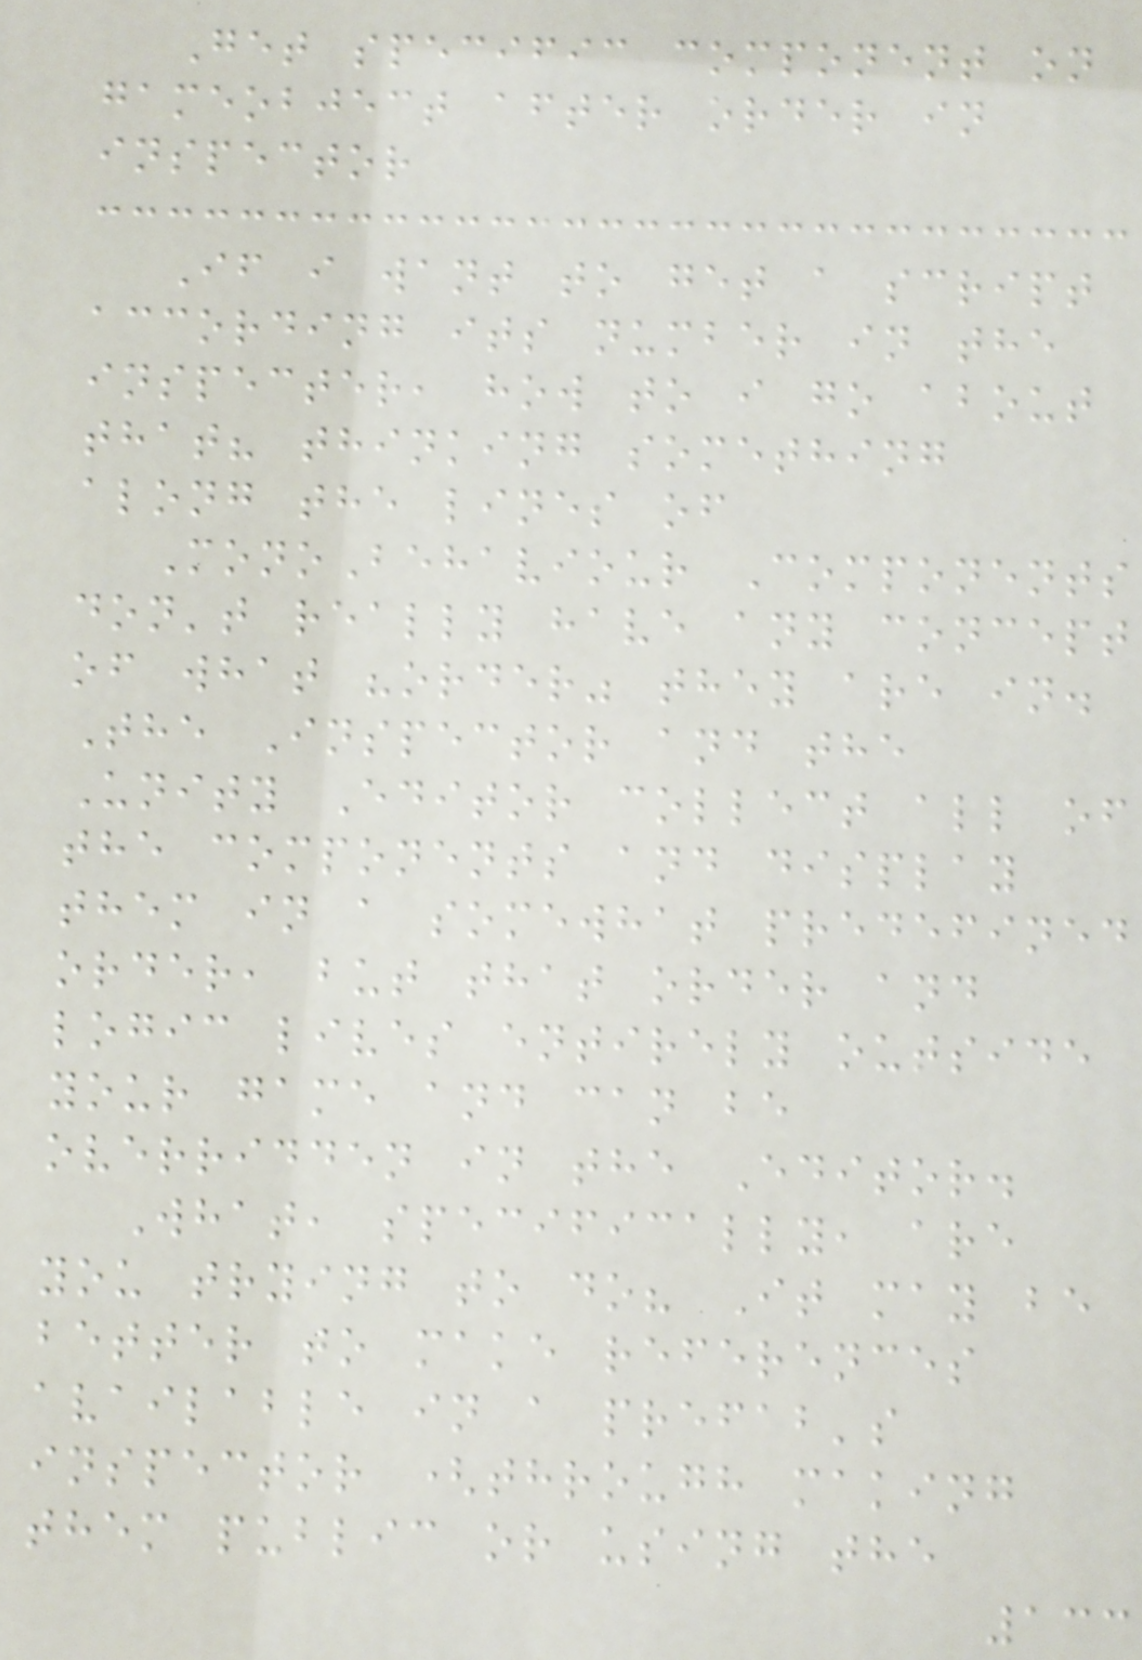Get specific component on
gameobject after order in
inspector
If i want to get a script
according its number in the
inspecter, how to i go about
that? thinking something
along the lines of
MonoBehaviour Components
don't really have any concept
of what "order" they are in.
The Inspector and the
Unity Editor collect all of
the components and display
them in a somewhat predefined
order, but that order and
logic lives entirely outside
your game and can be
overridden in the Editor.
What, specifically, are
you trying to do? It may be
better to make references
available in a prefab's
inspector (through making
them public or using the
133
